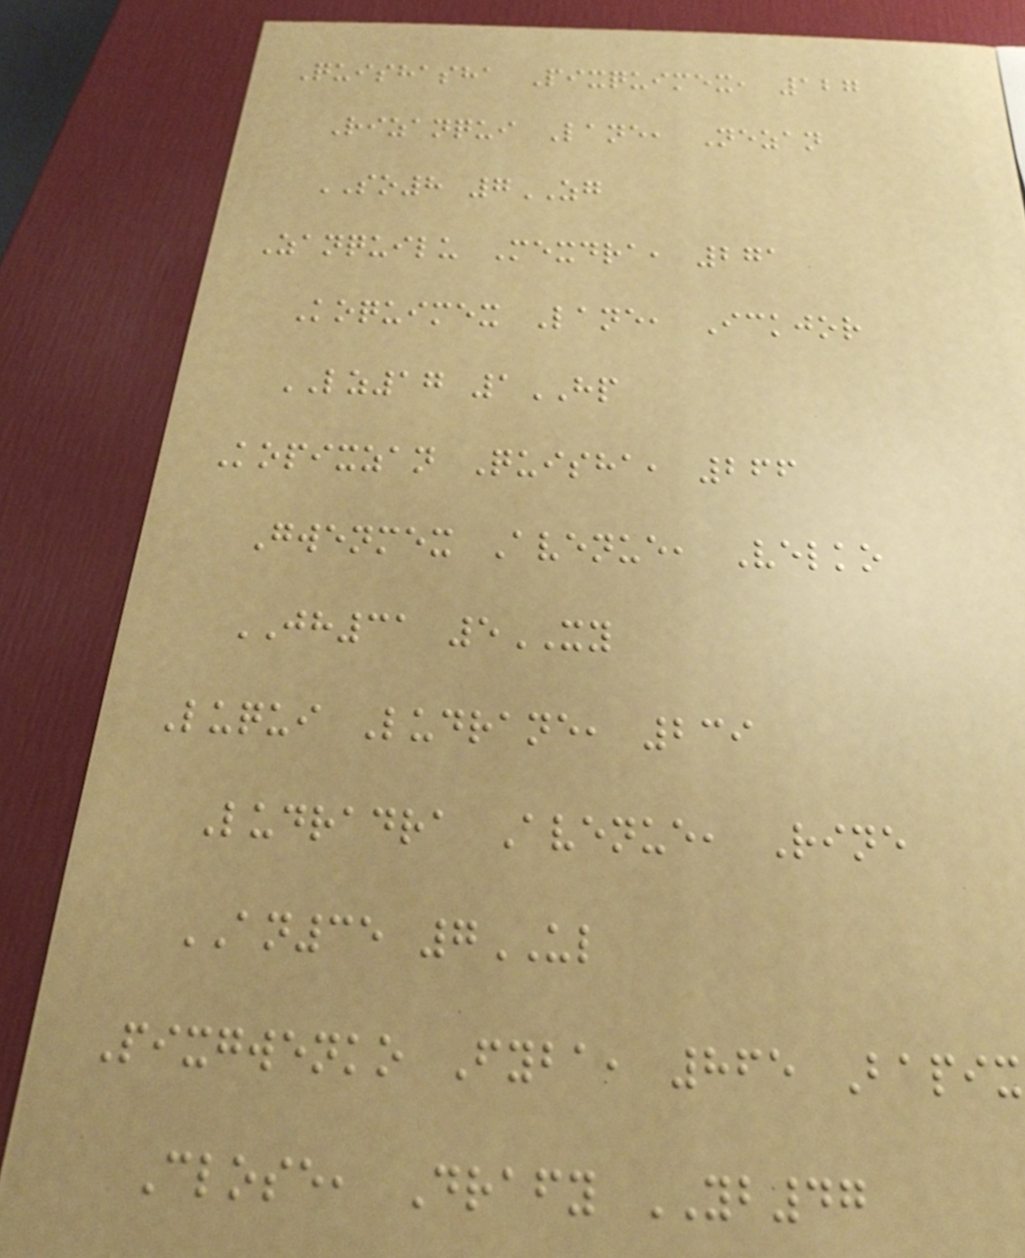Quishasha Pixquimex, 127
Rizanqui Lane, Nezan
SO8 7ZG
Zanquilu Mexdra, 271
Koquimex Lane, Ickjor
LZ17 1HP
Kopixzan Quisha, 266
Gwenmex Avenue, Velko
JH31 5XY
Luqui Ludrane, 239
Ludradra Avenue, Rine
AN35 7UL
Pixgwenko Fyba, 865 Bapix
Close, Drafy YB47
